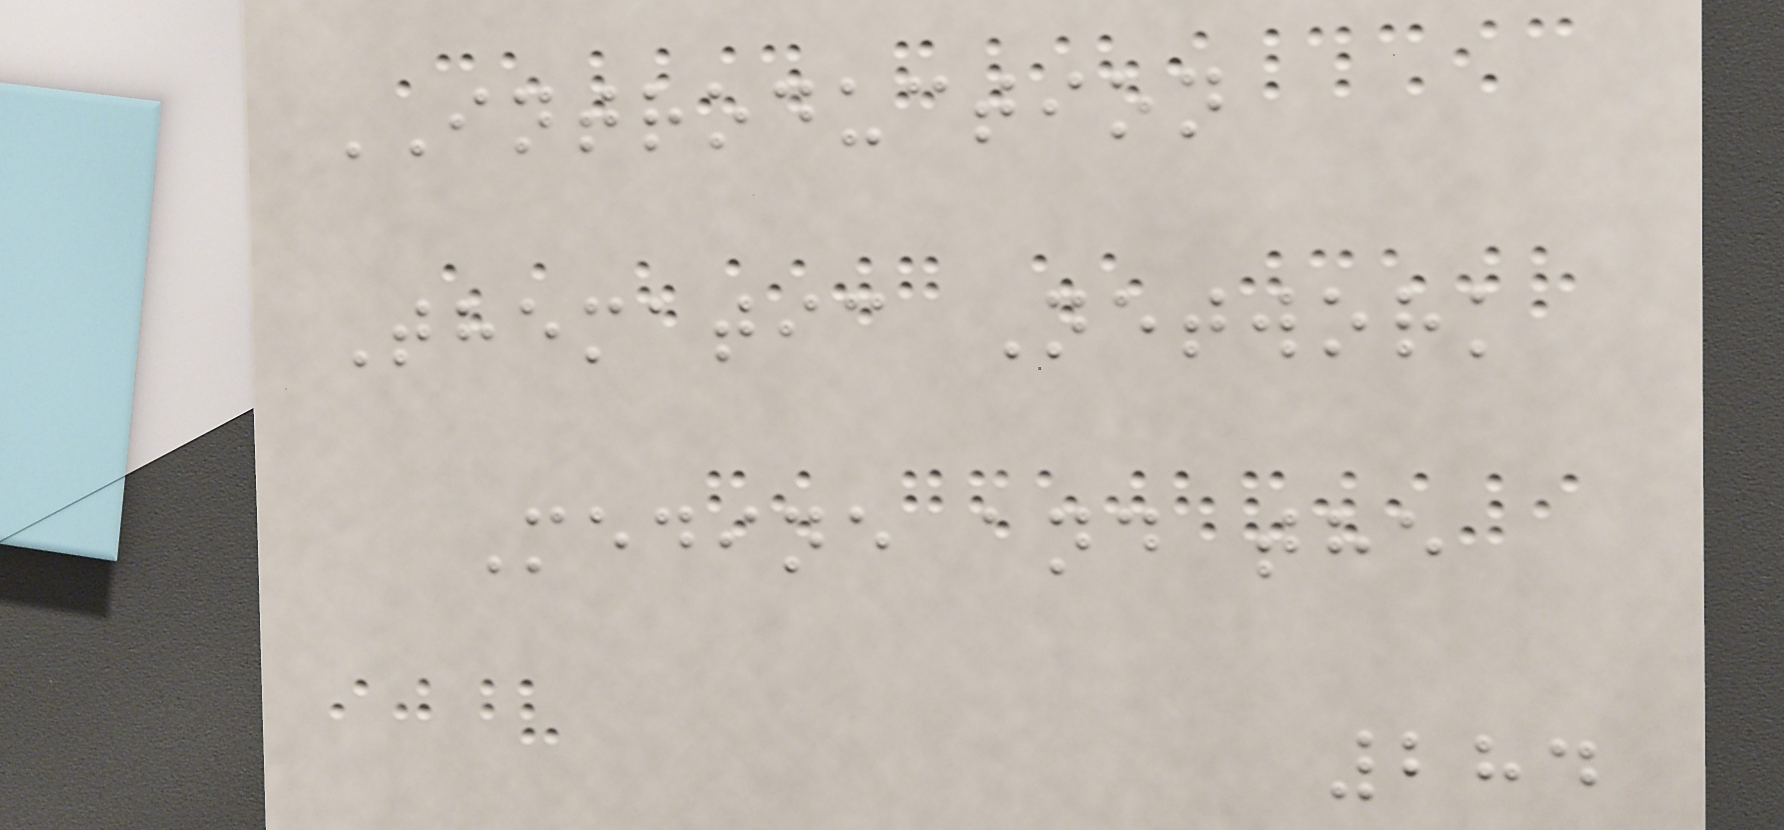INTRODUCTION
Thematic Network
Medine and the
284
